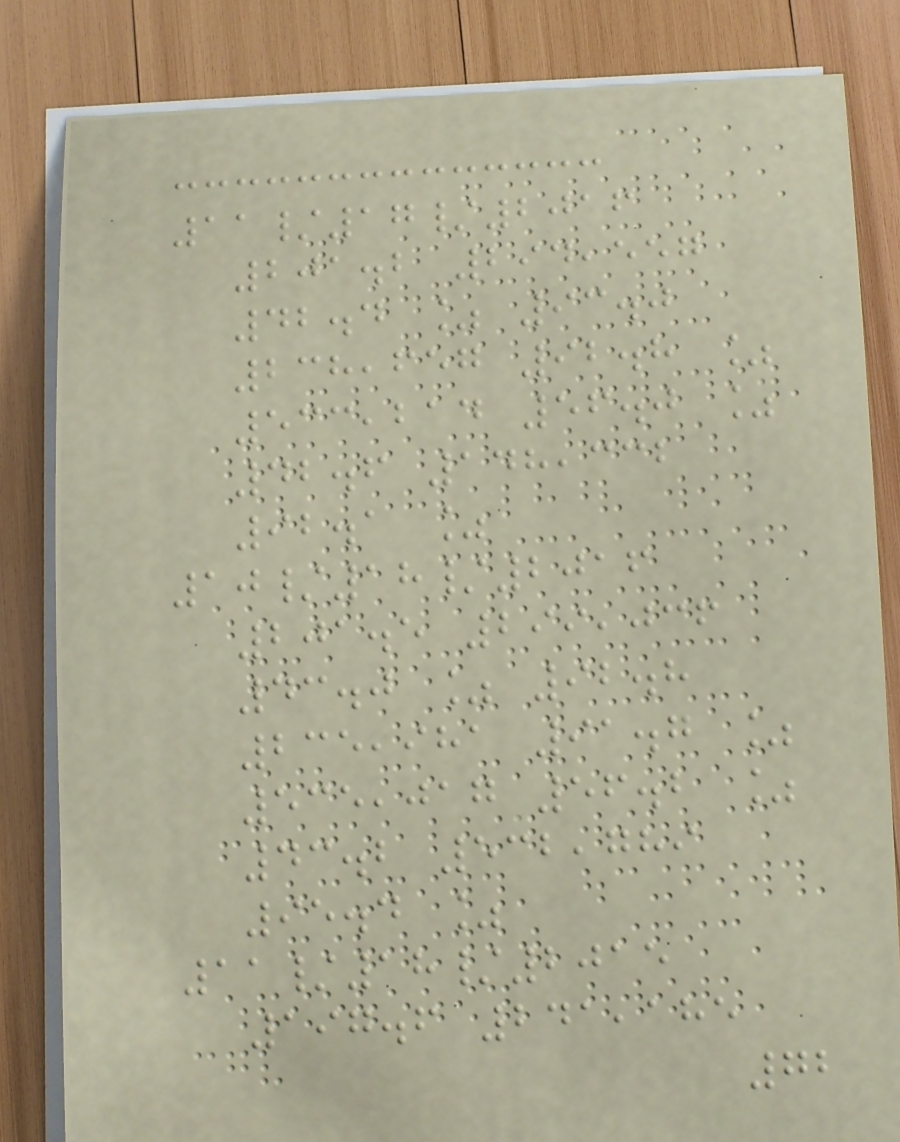11/17/2016
201.2 294,557
42.4 % 93.0
238,657 92.8 %
533,214 56.0 %
42.6 148,332
92.1 %
10/18/2016
201.5 299,036
43.0 % 92.8
235,981 91.7 %
535,017 56.2 %
43.2 532,789
95.4 %
11/18/2015
197.6 241,185
72
